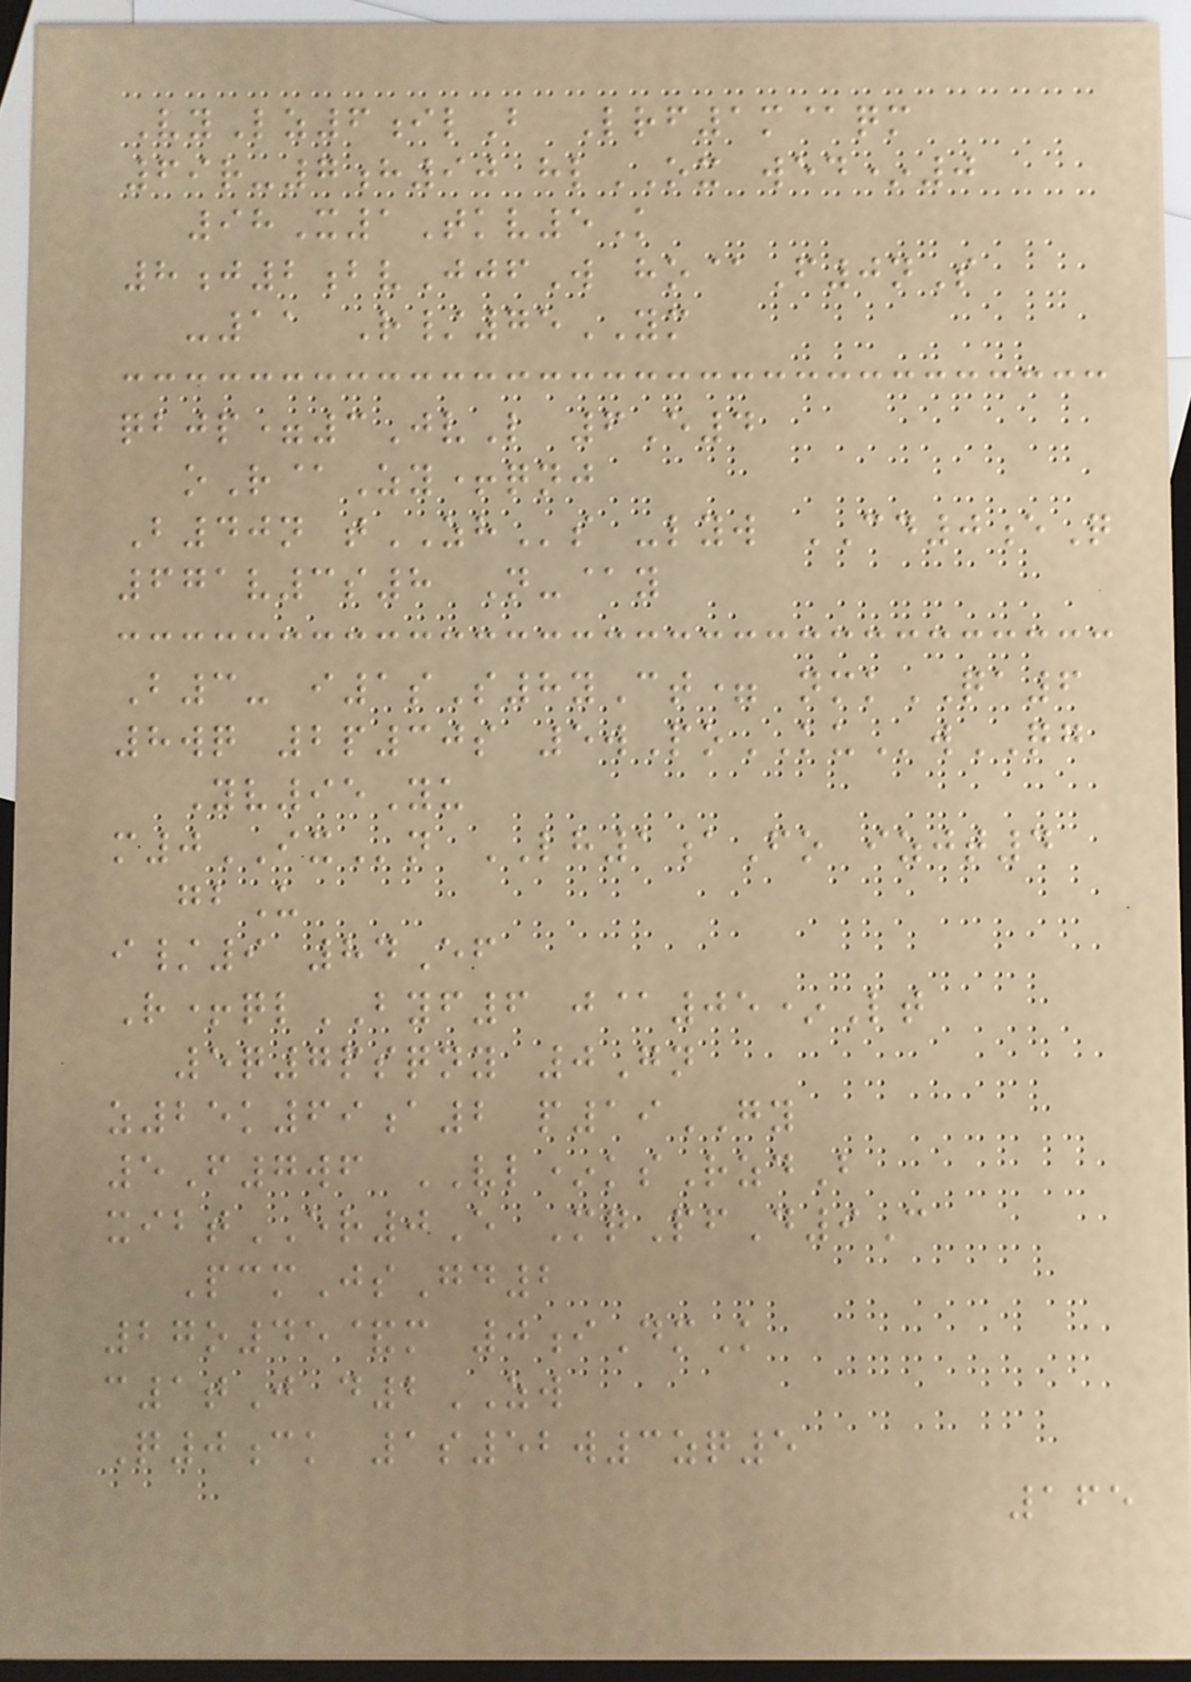VyLz6ilB Lrf1m@qm
69r-7h90 hlOX wed*0
98X1Tkv5K
8j2bvJjfW ho@F0nS
-11 R/75YM
qbjp=3JvL 6E4
oR@Zy+qnj
B40n tZHs -lyw CD0eQ
671v3s8 N-@y
B3- i1sS8yCt= nmkQA6
8wq 2p30s 5wPoKUwQG
Yv95Yu
m0IXn LH1aFo izjt4
gbU
i/9 84Ef
R+qlBYF6 j@05*Lt
5q7psqny 0Gn
z25k69a2 p19GY
5F7wf VL*ksRzdB
xibtER0E MqPfD9C
PcmJsGd2
27o45&m 0iDmK
c1tJ d2ZW
Q0ck 1s52w3zq5
165
